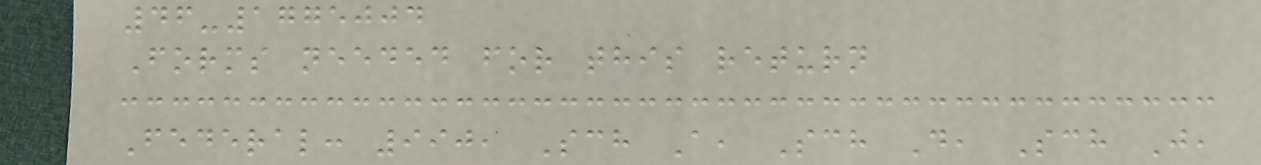46-1775004
Forms needed for this return
Federal: 990, Sch A, Sch D, Sch J,
